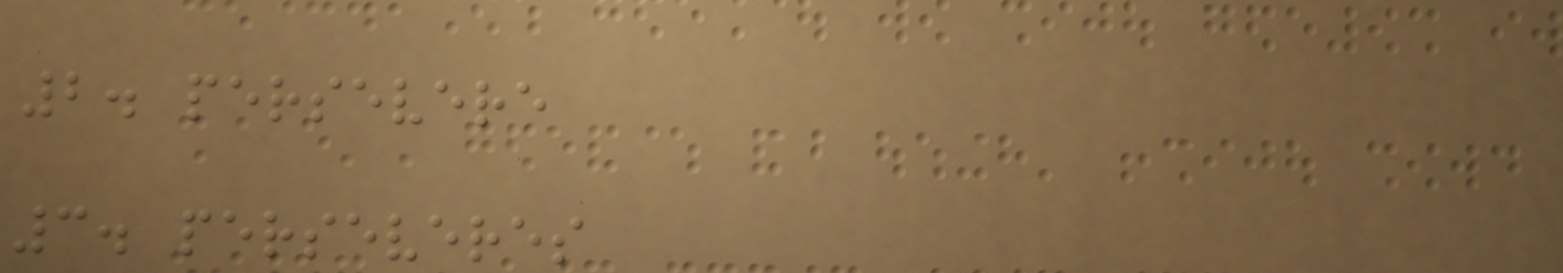2. persevere
3. perseveres
